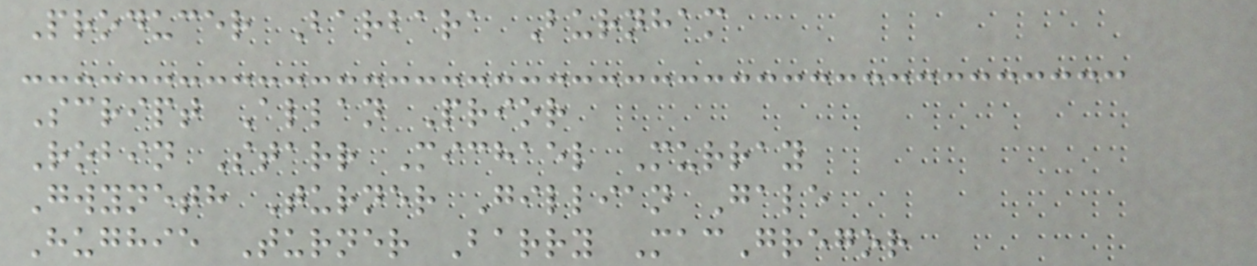Producer Barbara Burnham
Script Allan Prior
Robin Starr Michael Murray
Gwyneth Turner Gillian Gale
Hughie Turner Barry MacGregor
